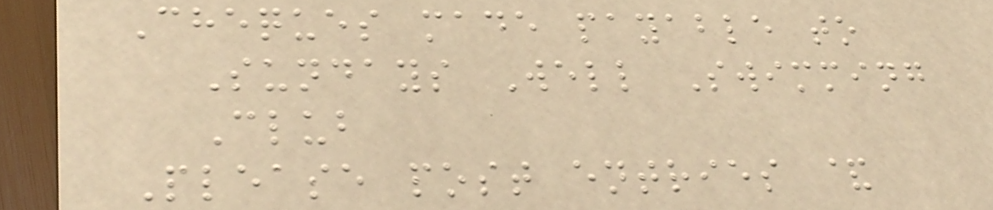Cheques made payable to
Sundays Well Swimming
Club
Please post entries &
